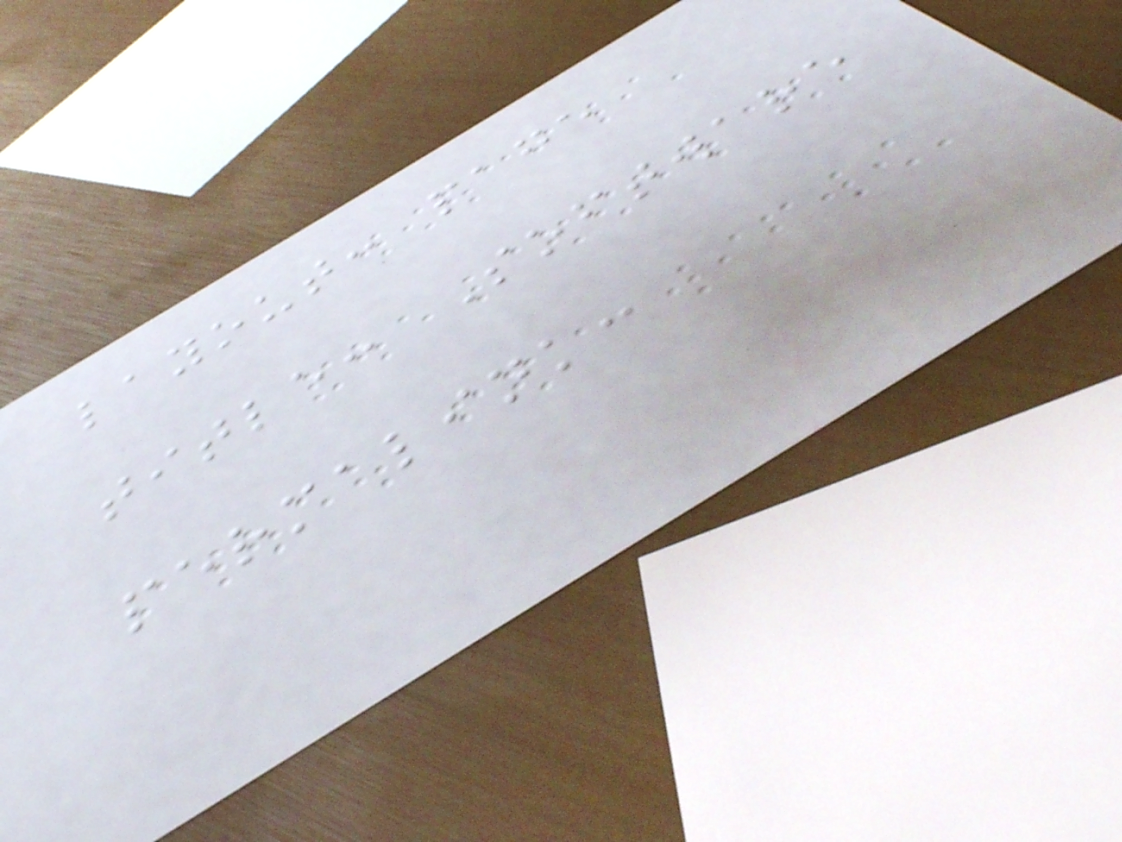layout: page
title: Software
permalink:
